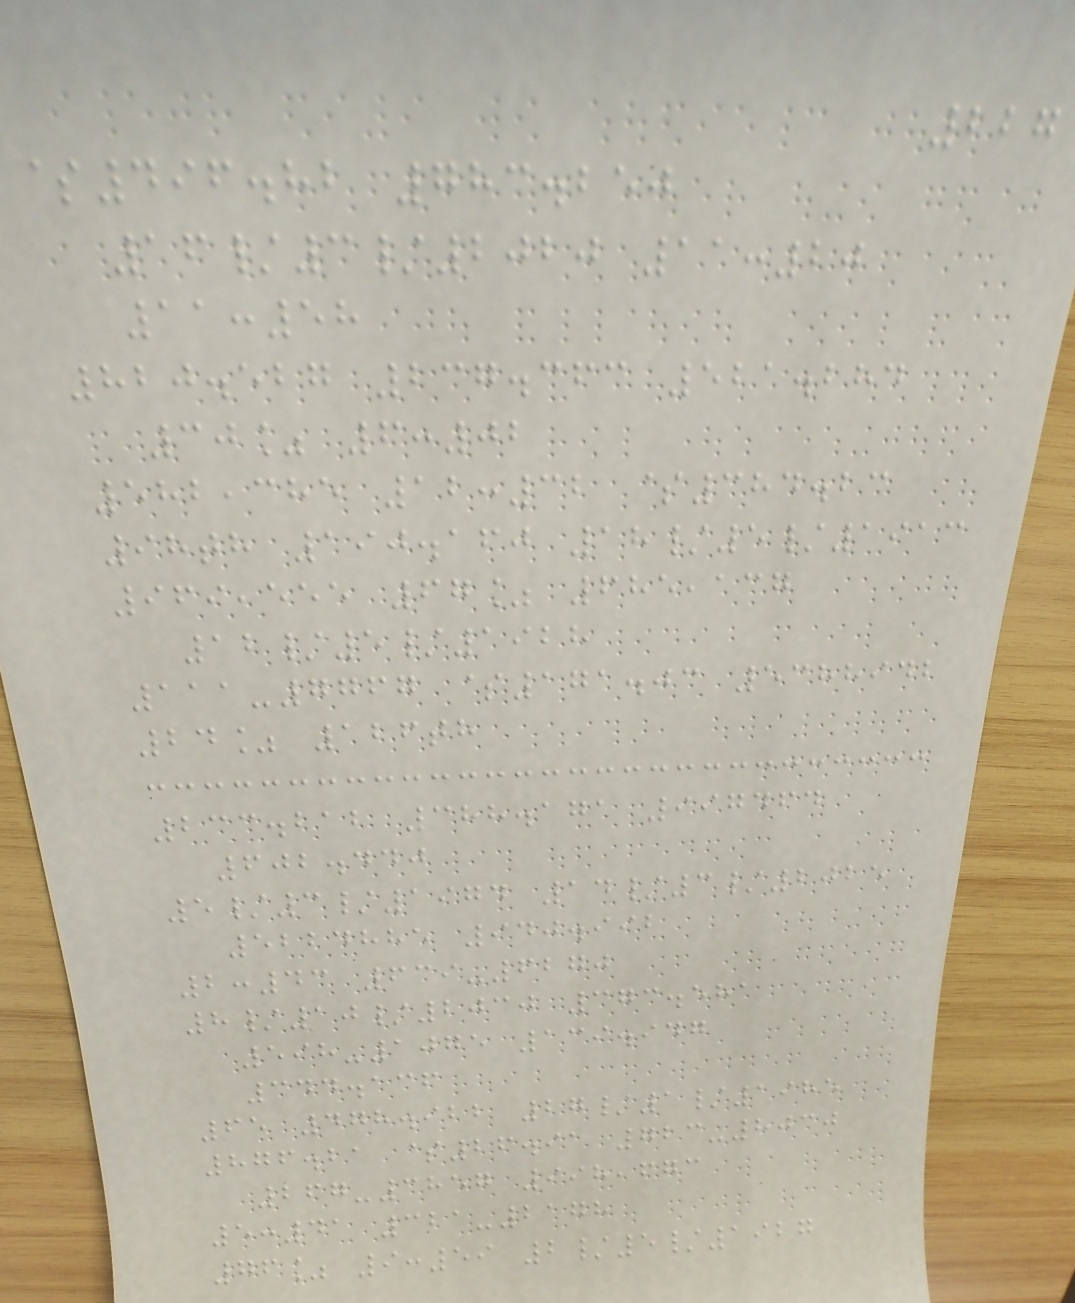227
$496.82 783.250
16/3/2020 11:20
11:58
820.527 237.363 521.284
30% 6:02
582,385 12:32 $384.23
98th 190.160 18/5/1913
969,555 67% 685,137
12/5/1928
111-7767 $171.03 5388942
24% 126th
233.212 388.171 997464
602.440
5/3/1974 14/3/2025
5224885 940.992
2:43 639-6270
8/10/2030 373.581
598-1075 139.947
344.136
65 478.922 27/1/1985
876.21 $26.91 723-8030
267-3857 998,673
5:41 321-2178
76% 9:59 2/5/1927
